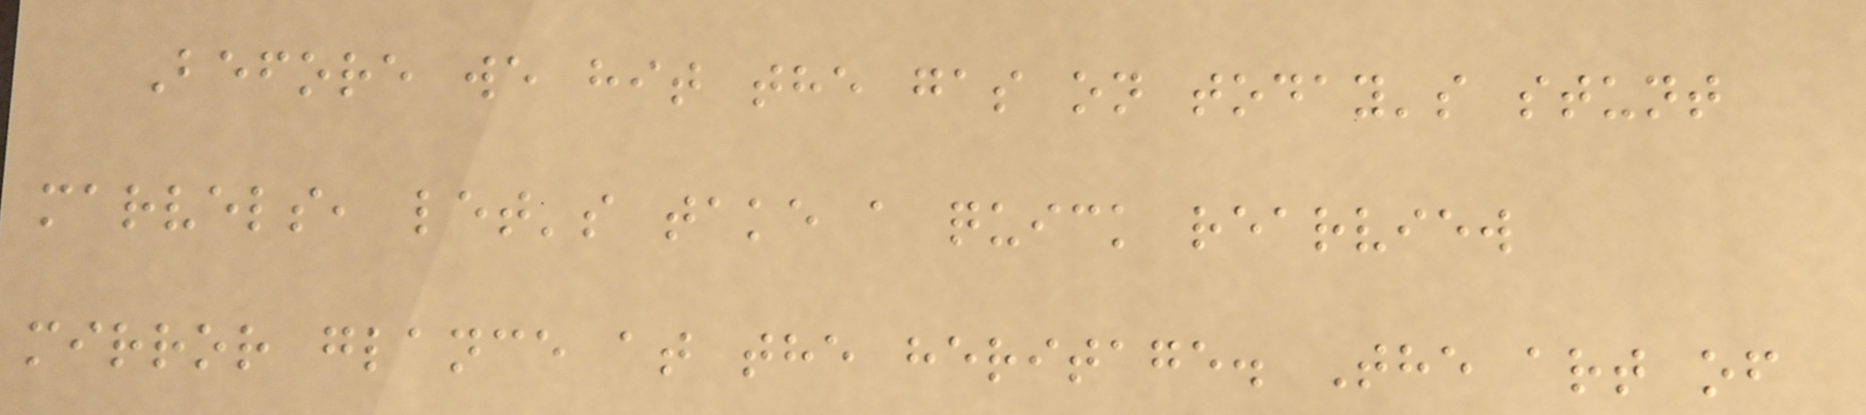Before we hit the gas on today's stunt
marvels, let's take a quick rearview
mirror glance at the heritage. The art of
